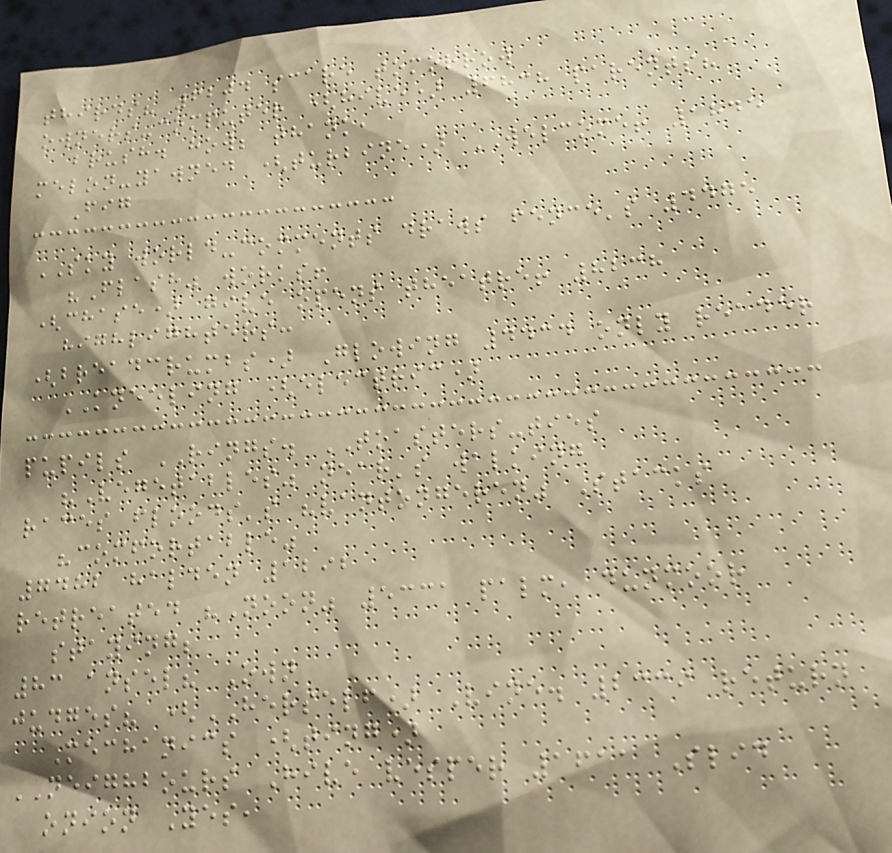thirds? 6204 scare tomorrow
owners-computer (hive) 6838 parents?
brush. how; thank,
melon-yawned (turbine) WELCOME! 1845
Fig
SKY world-comments draws fence's 4475
"Flash" works!
(chase) give opens theatre! 8238
highlighters:
(breadcrumbs) Glowing 4434 only reader
KNEELING (electric)
pupils RINGS. TOASTERS-ties
"Vegetables" near's walking
races floods's "vantongeren" Stacks
"comfortable"
7482 halden 1292
retreated "Noon" 5331 palm, dunmoor
staying;
83 ansel? Own
judges? (HERSELF) Vine. 2339 return
Mechanics (ting)
NEIGHBOURS Hive vesper 1611 Slid
onion Yes,
